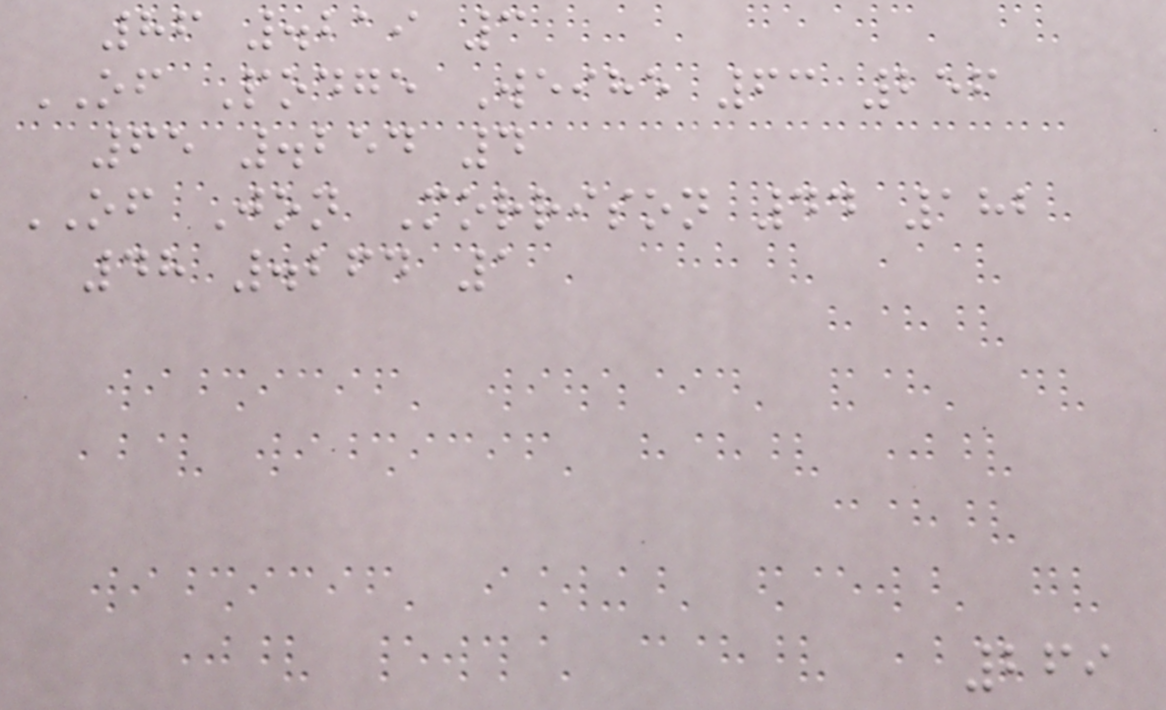86 .219 3
OF Podge Weihe 63 256
65 .254 4
OF Jon Morrison 44 182
48 .264 1
269
